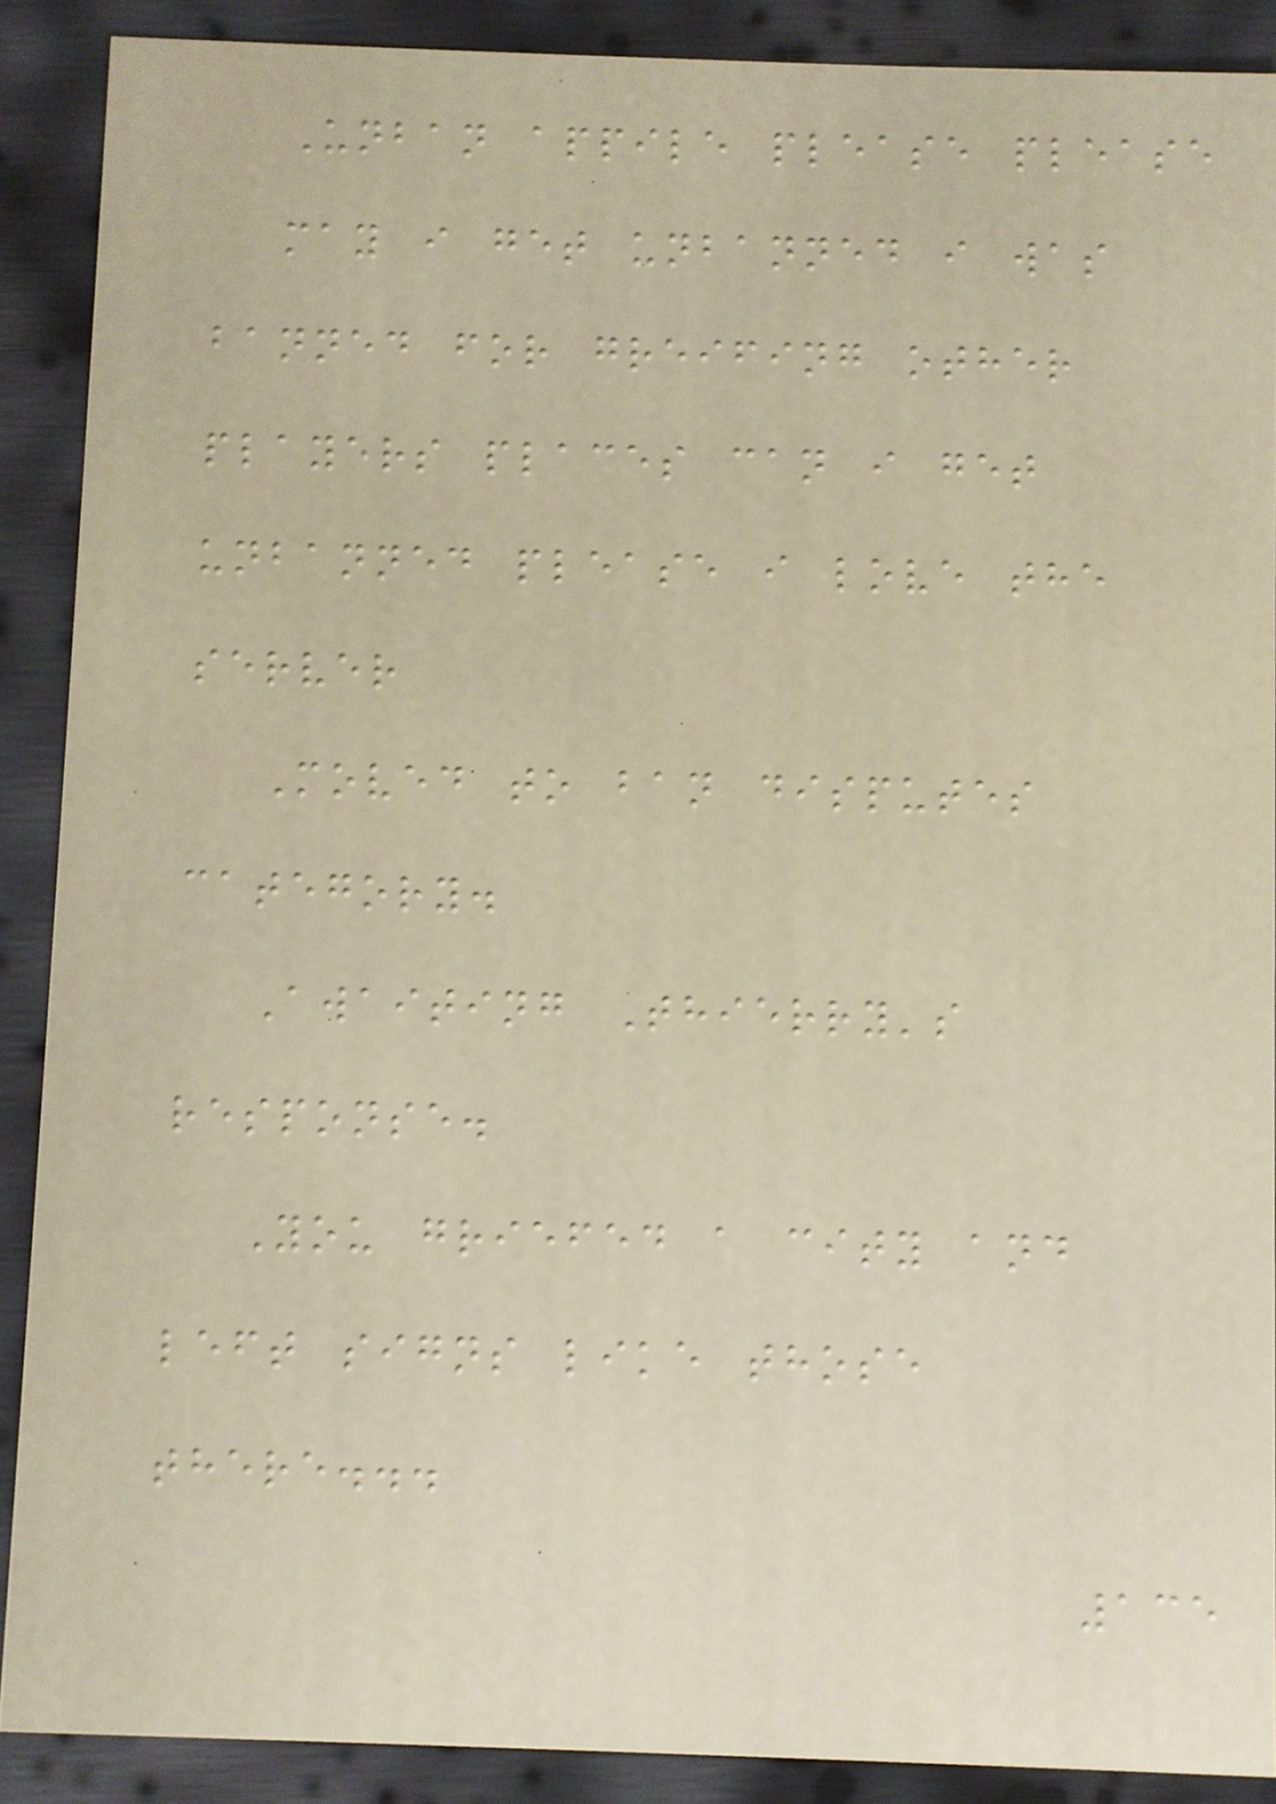Unban appile please please
may i get unbanned i was
banned for greifing other
players places can i get
unbanned please i love the
server
Moved to ban disputes
category.
Awaiting Thierry's
response.
You griefed a city and
left signs like those
there...
135
